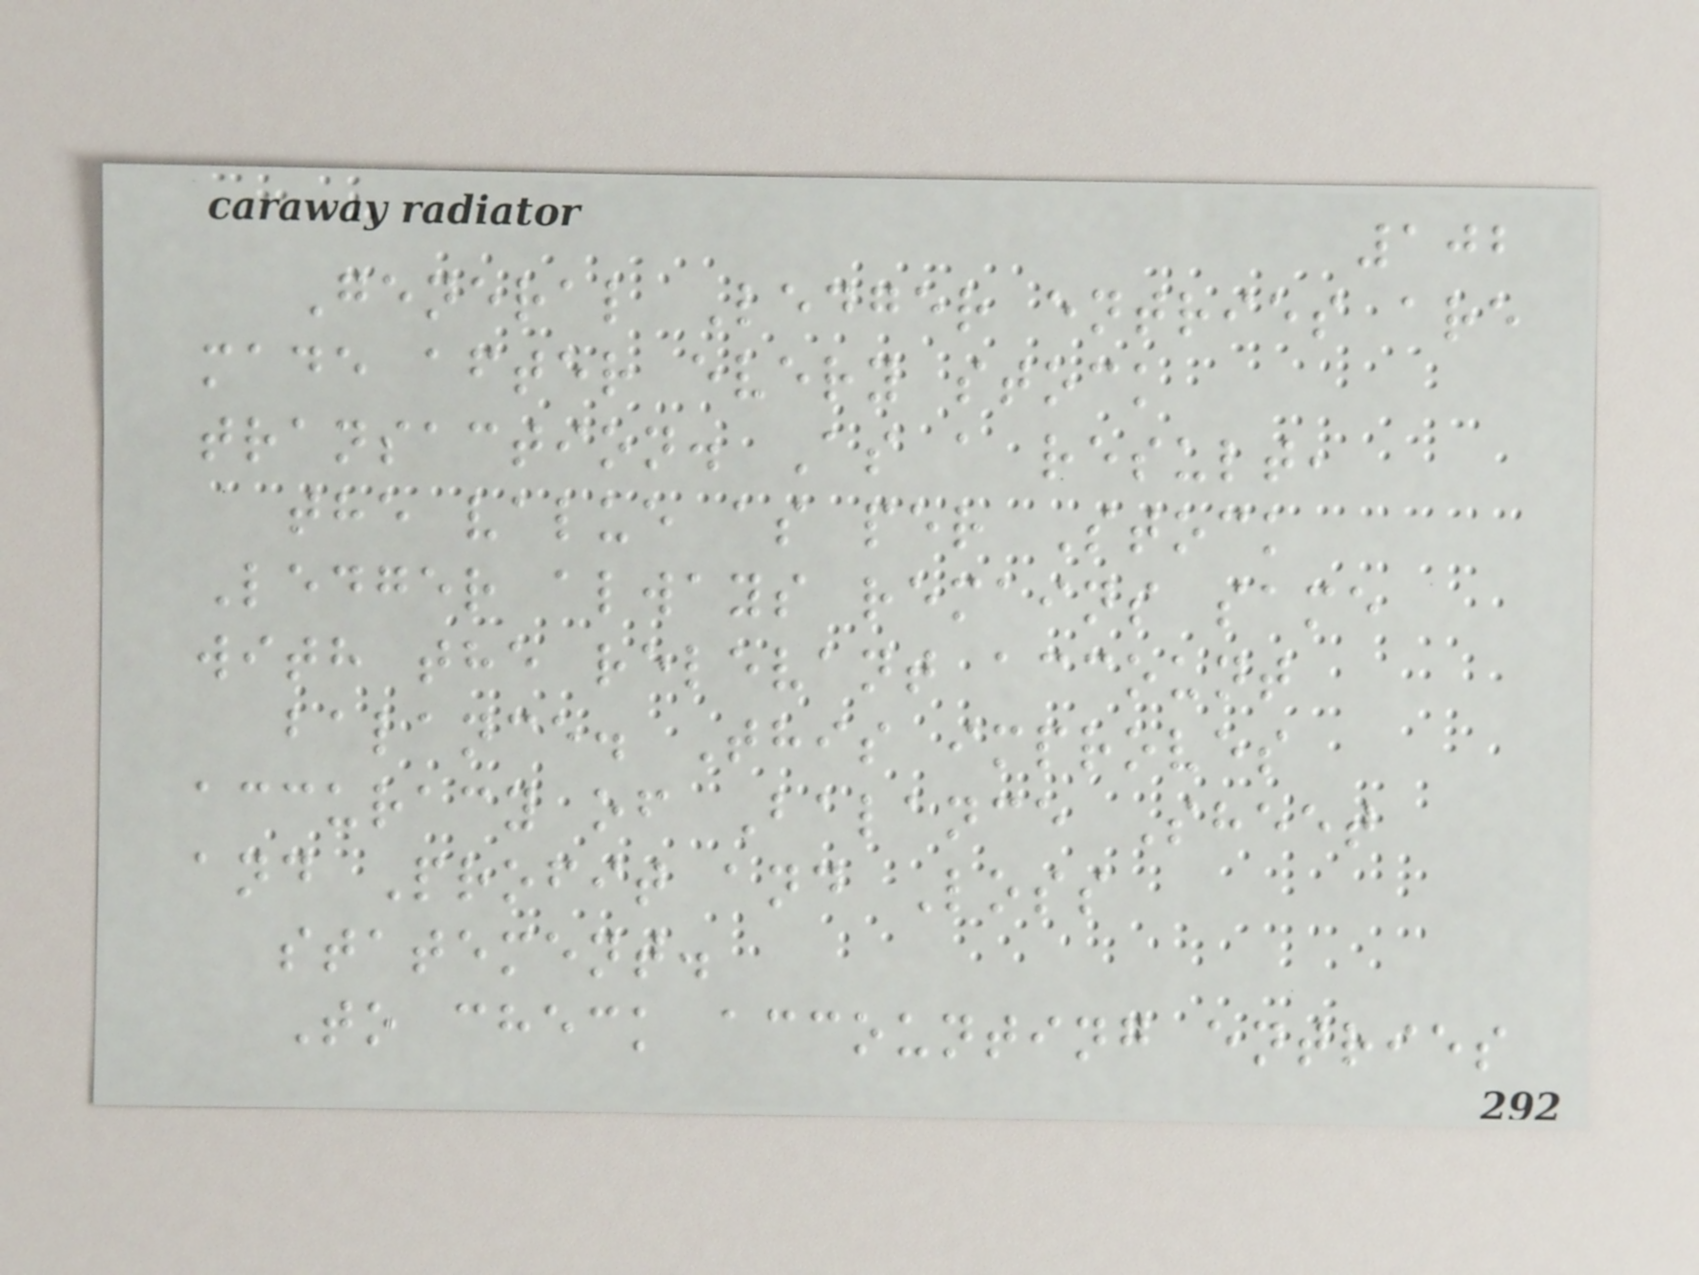102
General Ledger entries are
made after every stock
transaction. As a result,
the value as per Stock
Ledger always remains same
with the relevant account
balance. This improves
accuracy of Balance Sheet
and Profit and Loss
statement.
To check accounting entries
